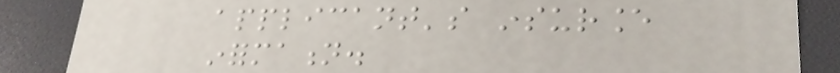applicant's insurance
information.
